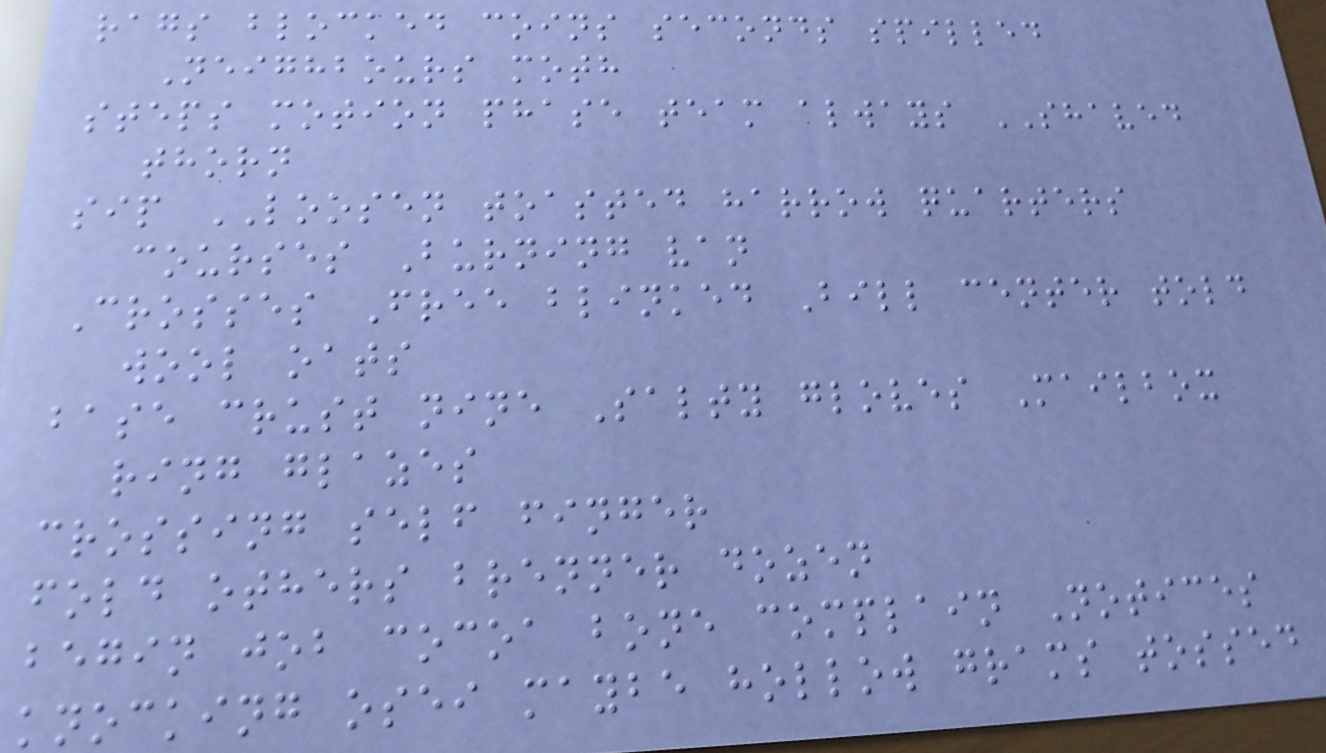rags blocked coins seconds spilled
Neighbours moth
steps motion phase team always SHAVED
thorn
sip LOOSEN toasted harrow quarters
courses Burning van
Crosses Free blinked Bill center told
wool oats
base crust nine Salty gloves Mailbox
ring glazes
crossing self finger
fold others brenner dozen
begin job cocoa bone complain Notices
knocking osei maybe hollow grams tossed
